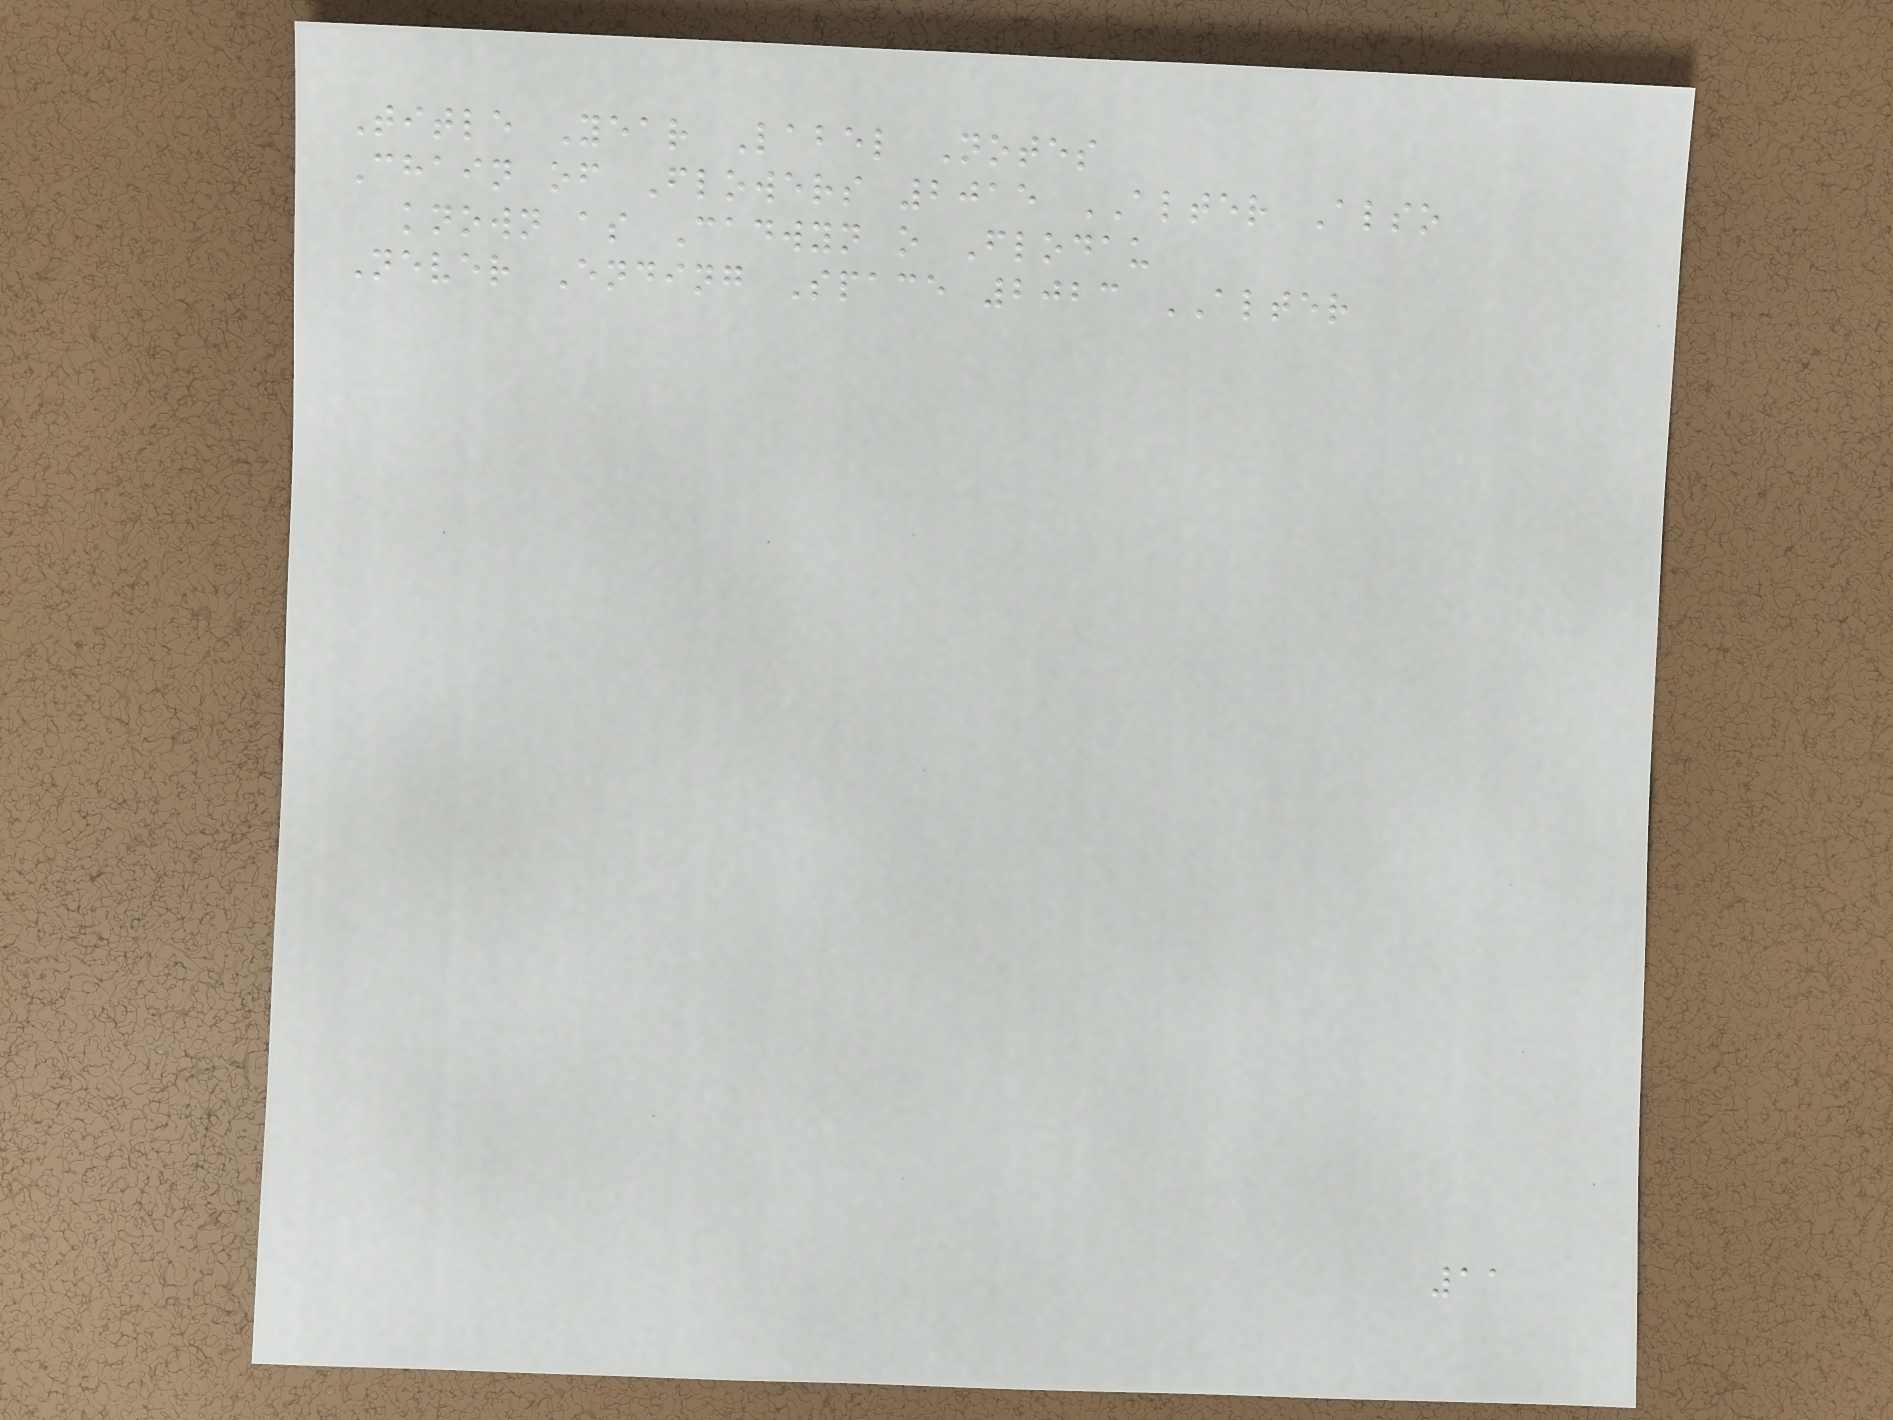Title Year Label Notes
Chain of Flowers 2015 ALTER Also
known as Cadwyn o Flodau
Never Ending Space 2023 ALTER
11
